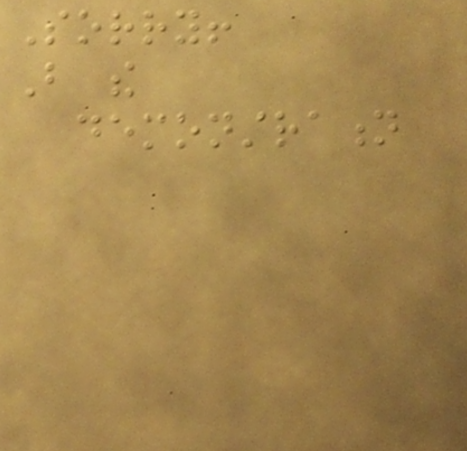Sorry!
But the
demonstration
